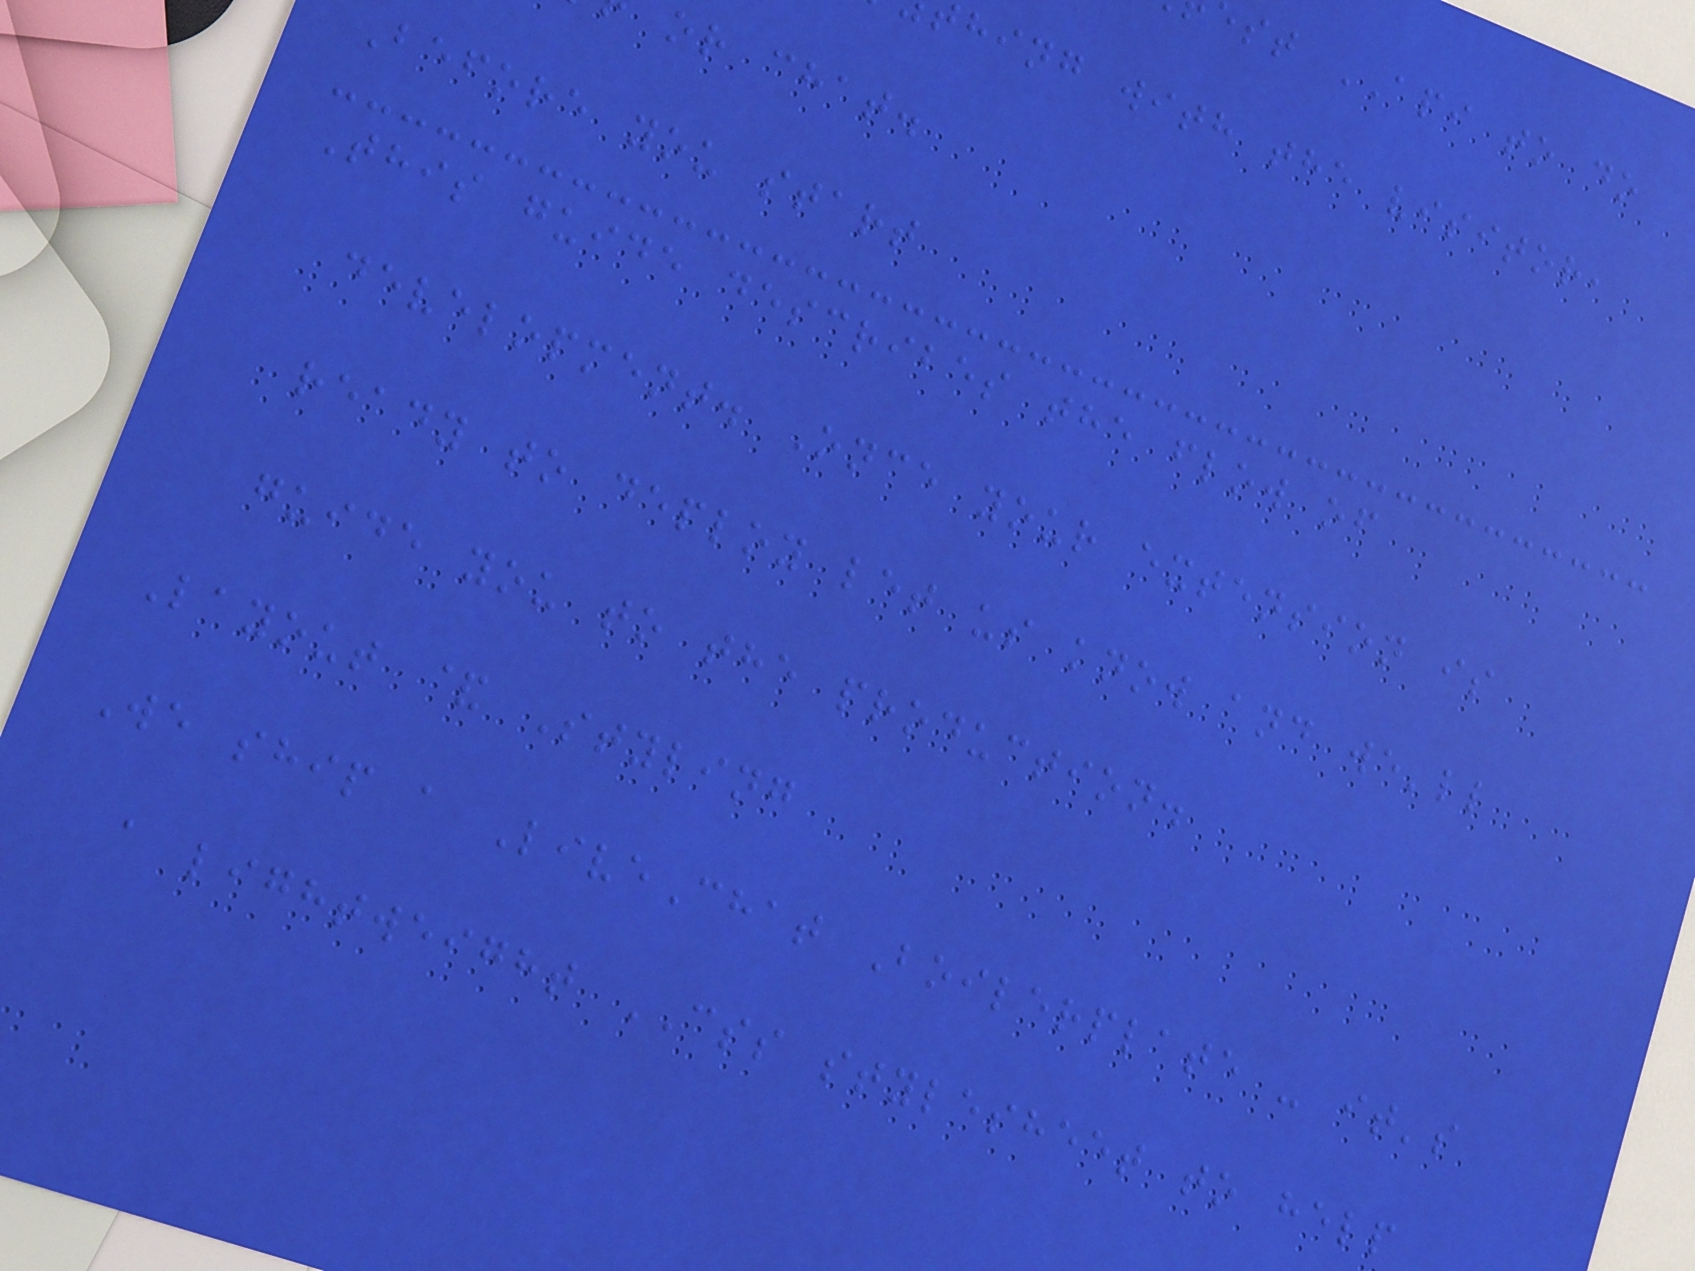est API to do
hing with the visitor,
or chat.
Before you start
This guide describes the flow of
development. Once your extension is
ready to deploy let us know and we'll
guide you to the production.
Layout & Styling
We ship a LiveChat Boilerplate - it's
a lightweight CSS stylesheet to help
